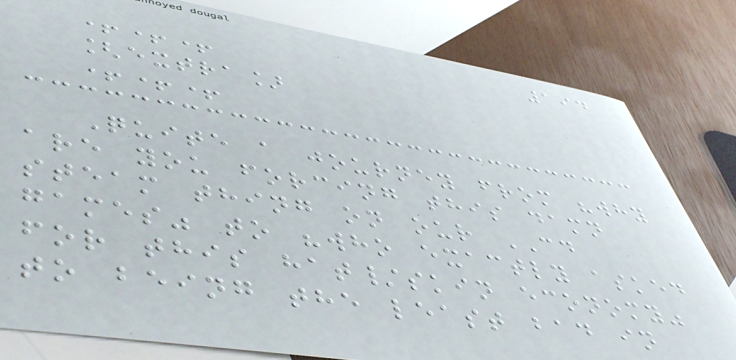194
+++
[extra]
+++
Quite a journey from "why
are you forcing this damn
steam thing on our CD
games" to "who exactly asked
for this hat/skin economy"
to being the least bad in
